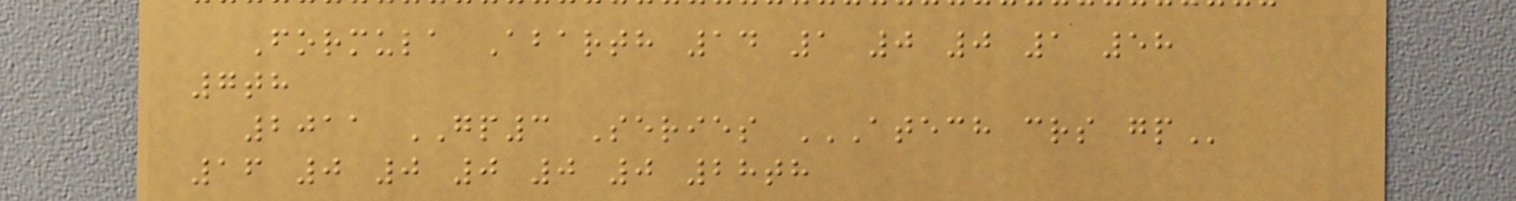Formula Abarth 14 1 0 0 1 58
7th
2011 GP3 Series ATECH CRS GP
16 0 0 0 0 0 28th
